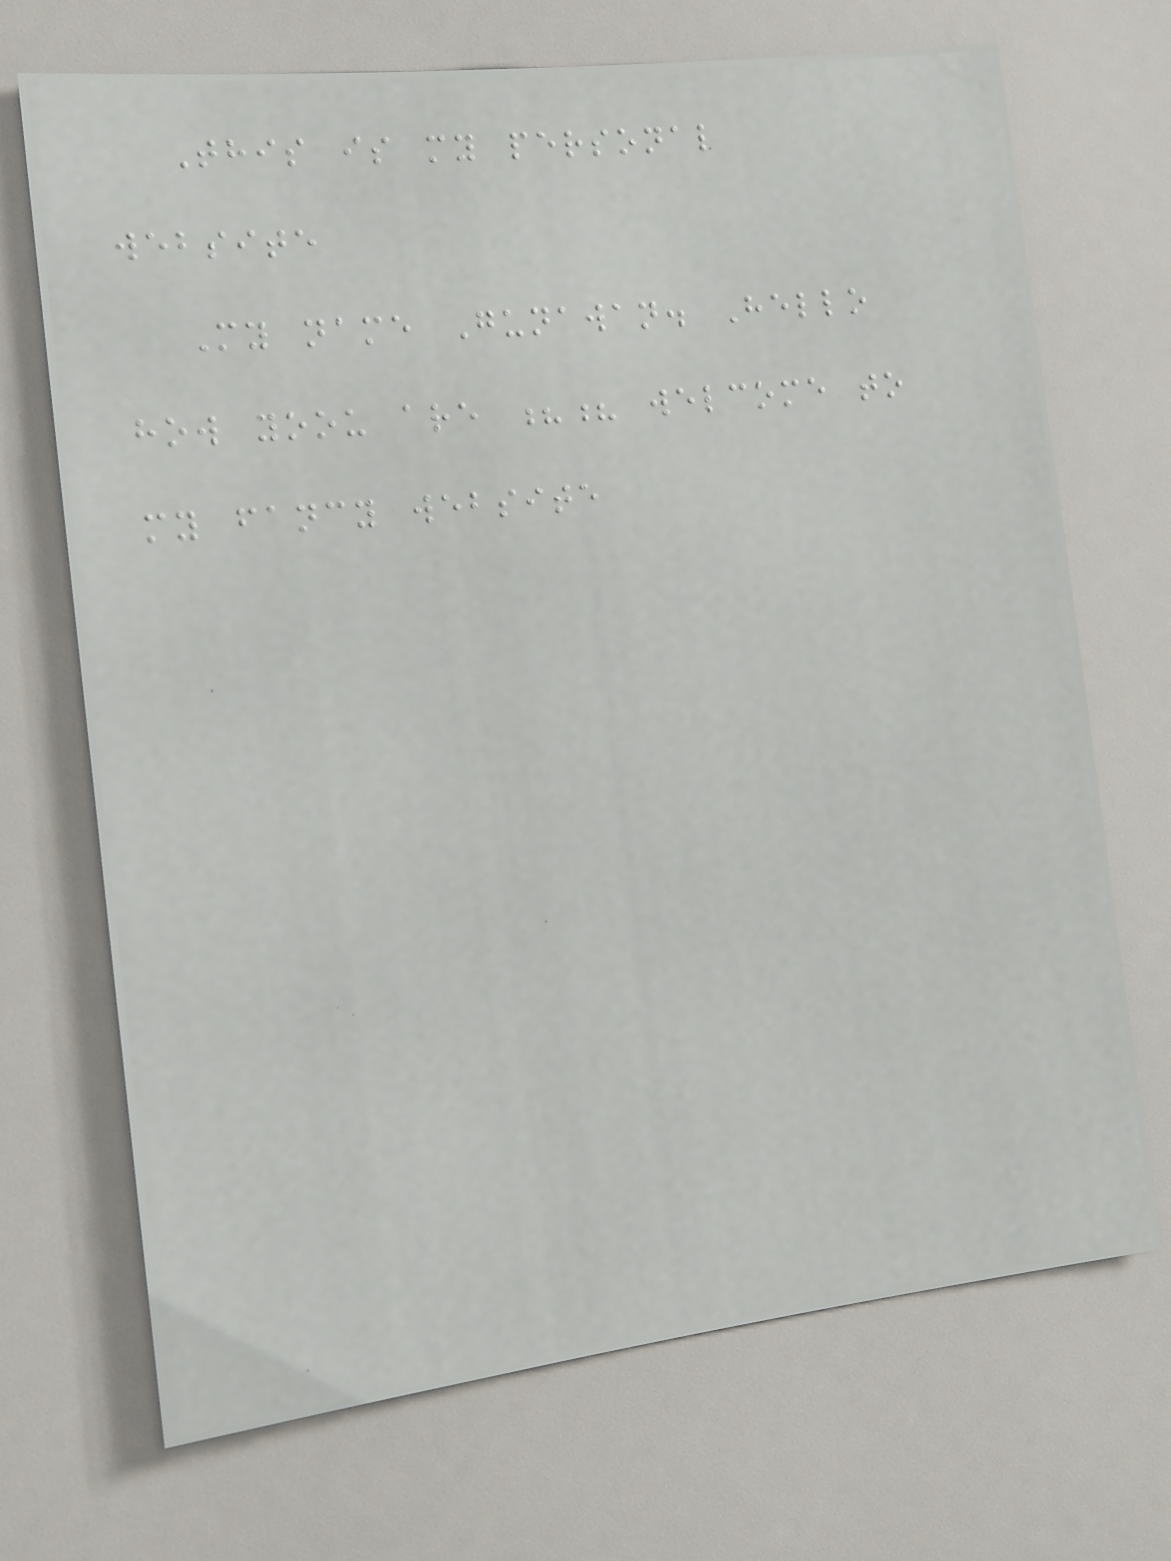This is my personal
website
My name Gunawan. Hello
how yoou are ?? welcome to
my fancy website
